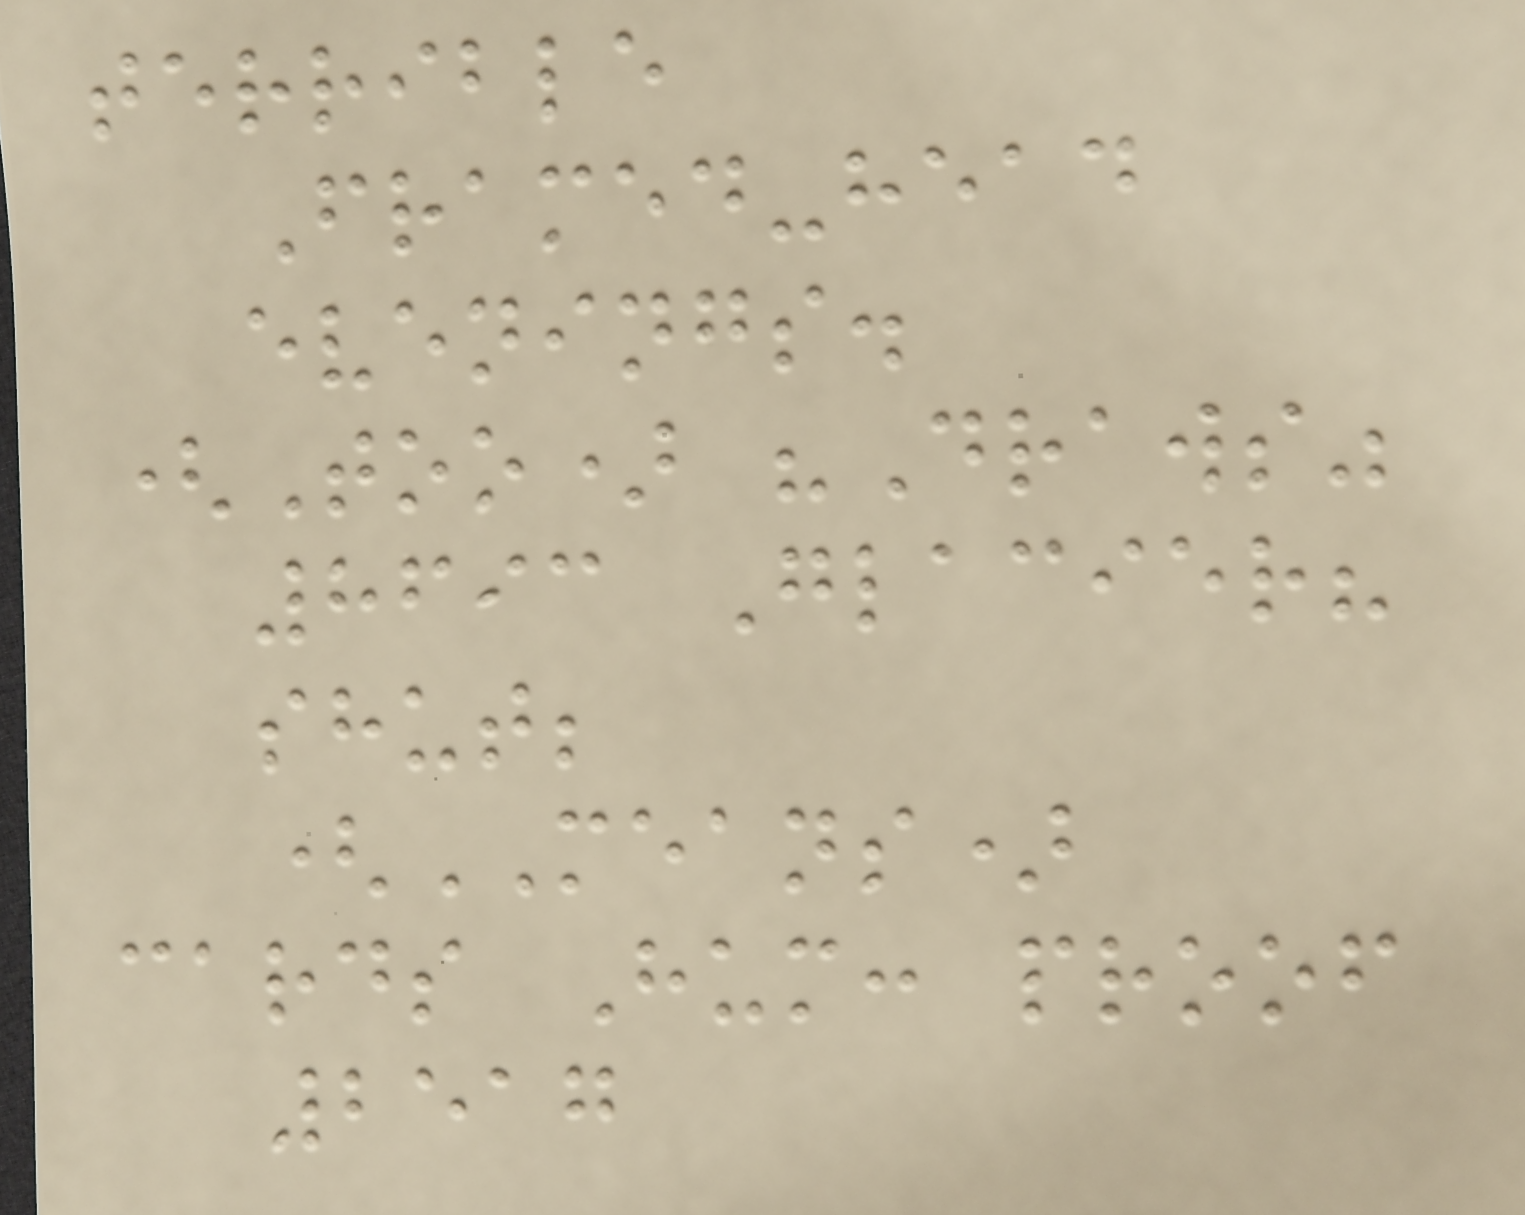terrible
Framed-head
evenings.
(Too) "Draws"
8693 Glacier?
shut;
(MEANS)
cards Hum: proof
2517
